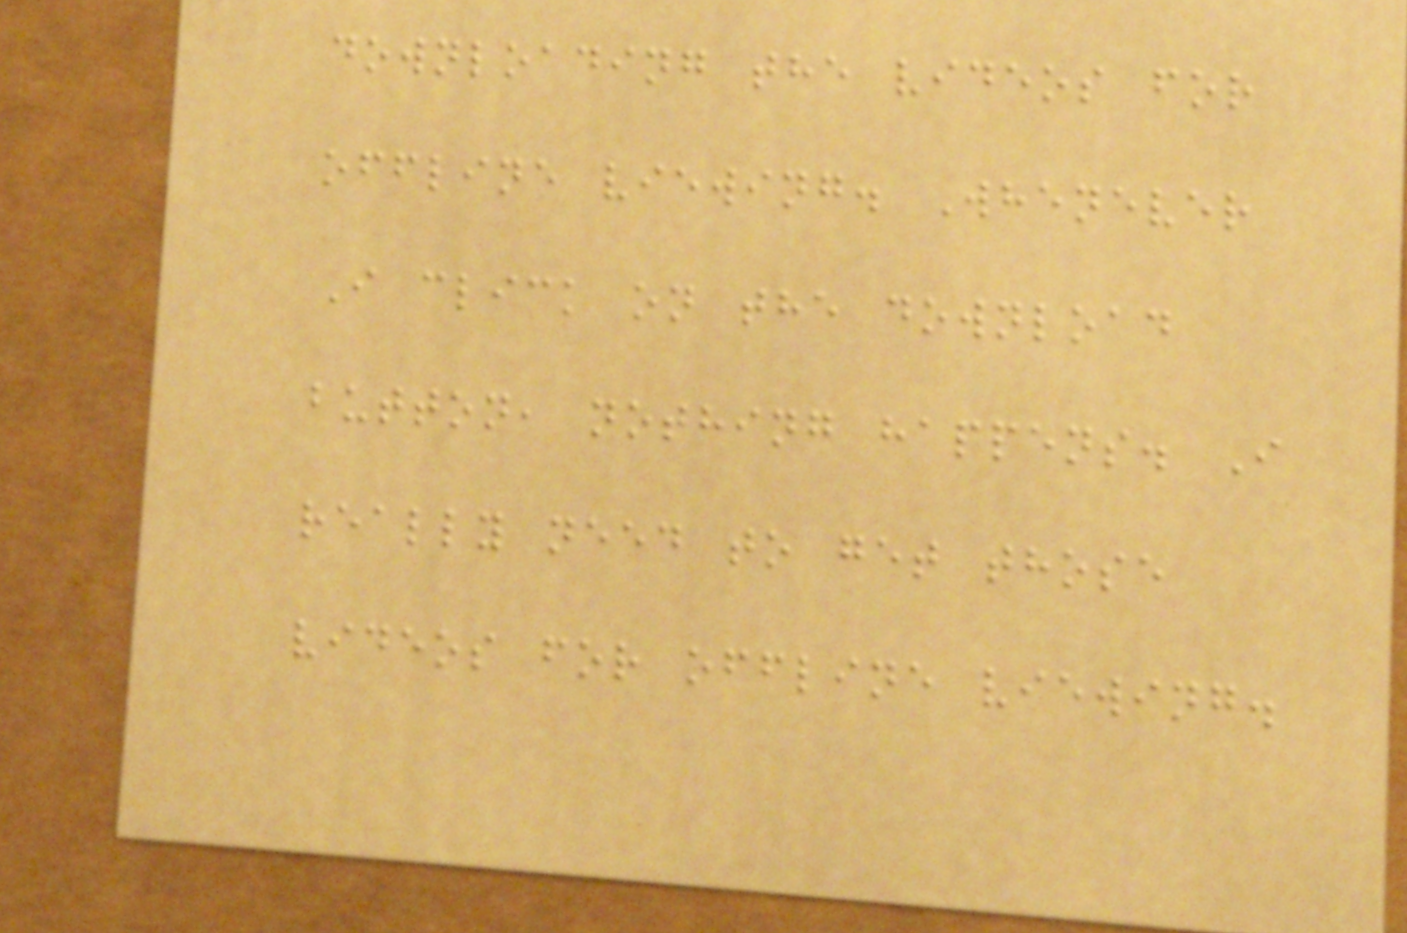downloading the videos for
offline viewing. Whenever
I click on the download
button, nothing happens. I
really need to get those
videos for offline viewing.
